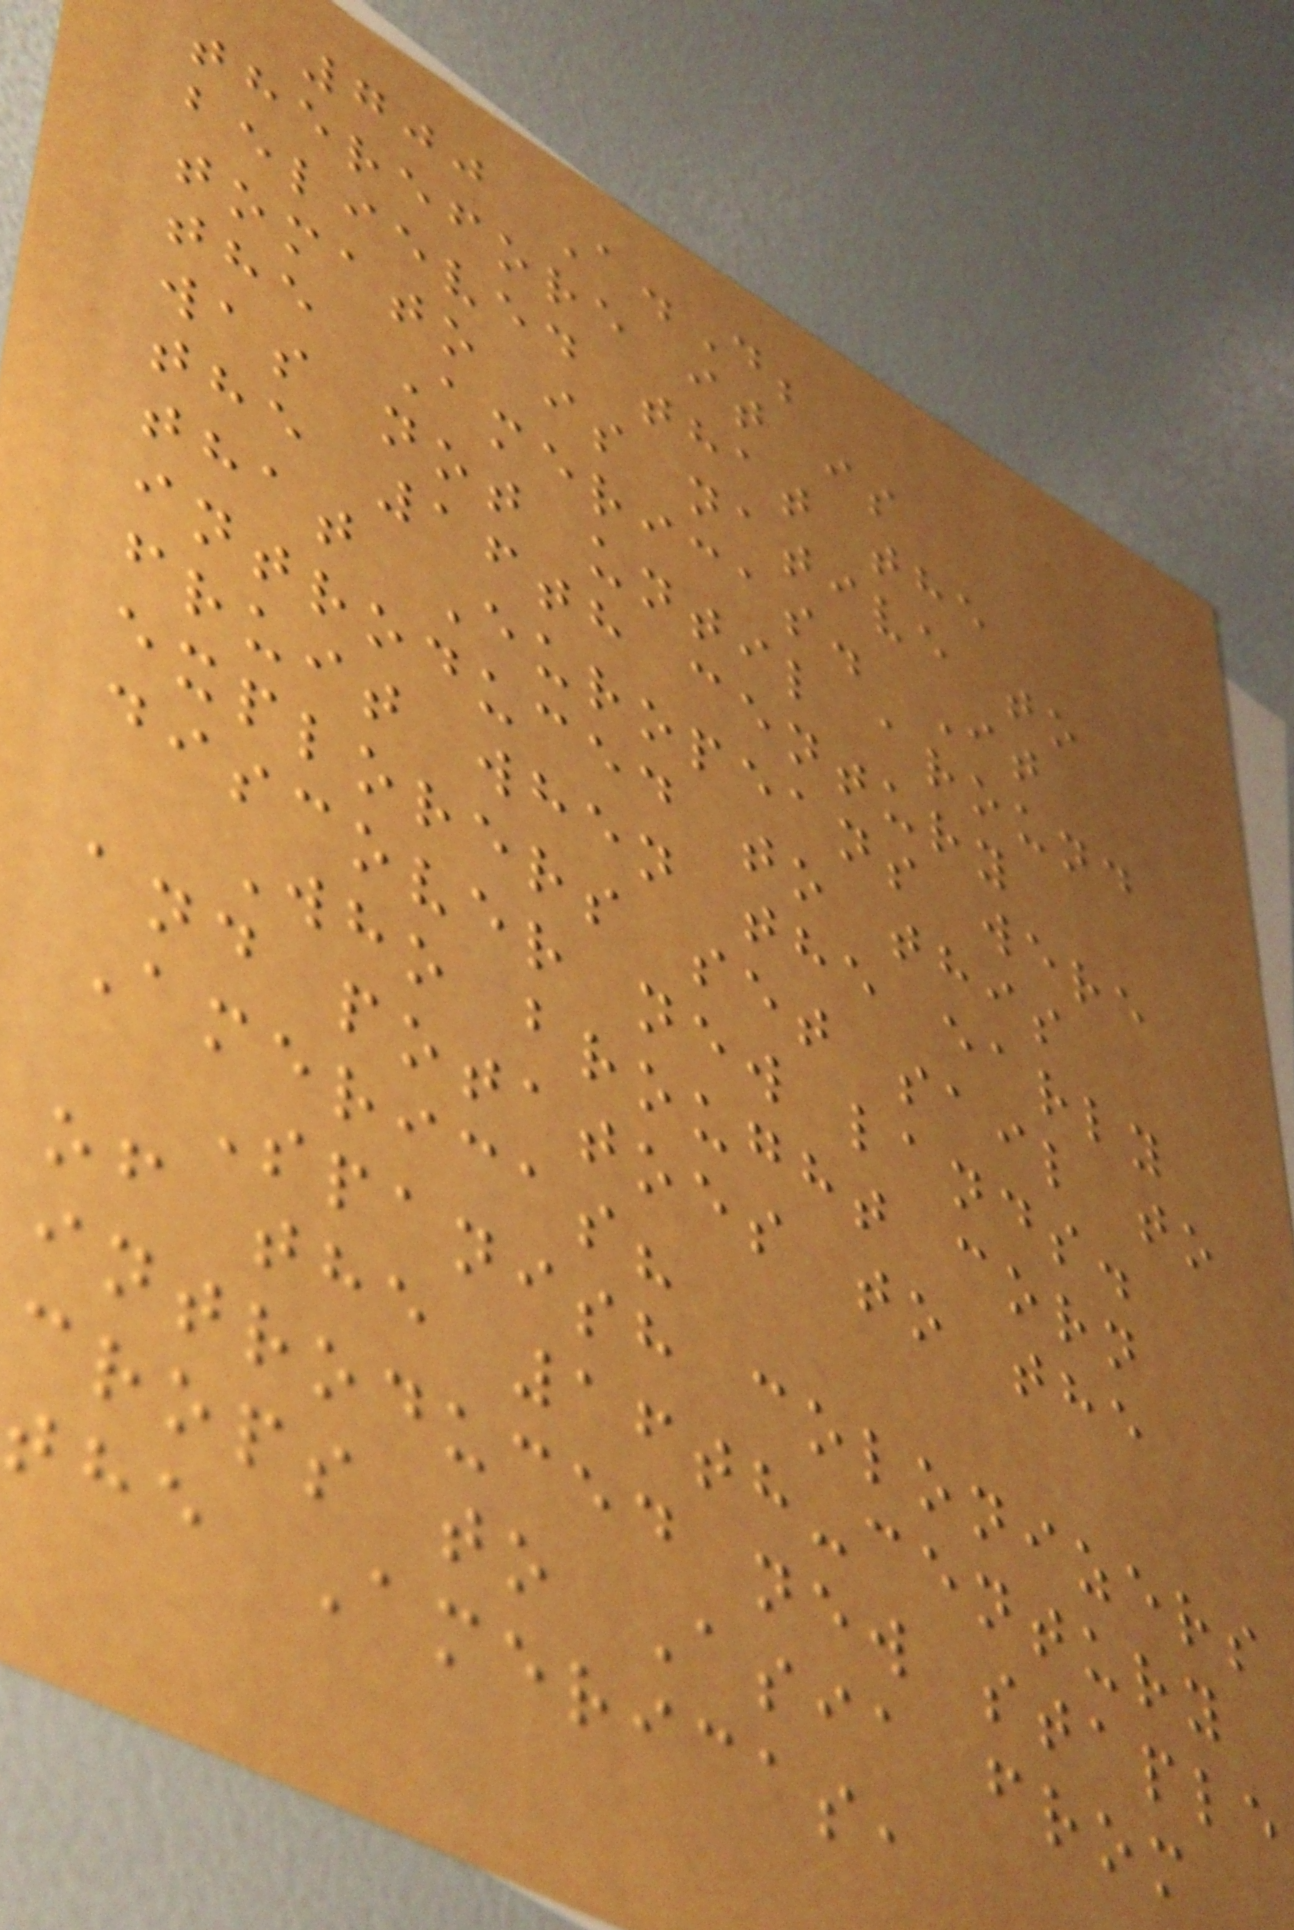700 A.D;
therefore it is
believed that the
tomato is native to
the Americas. It
was not until around
the 16th century
that Europeans were
introduced to this
fruit when the early
explorers set sail to
discover new lands.
Who brought corn
and potatoes to the
Americas?
Spanish colonizers
of the 16th-century
introduced new staple
crops to Asia from
the Americas,
